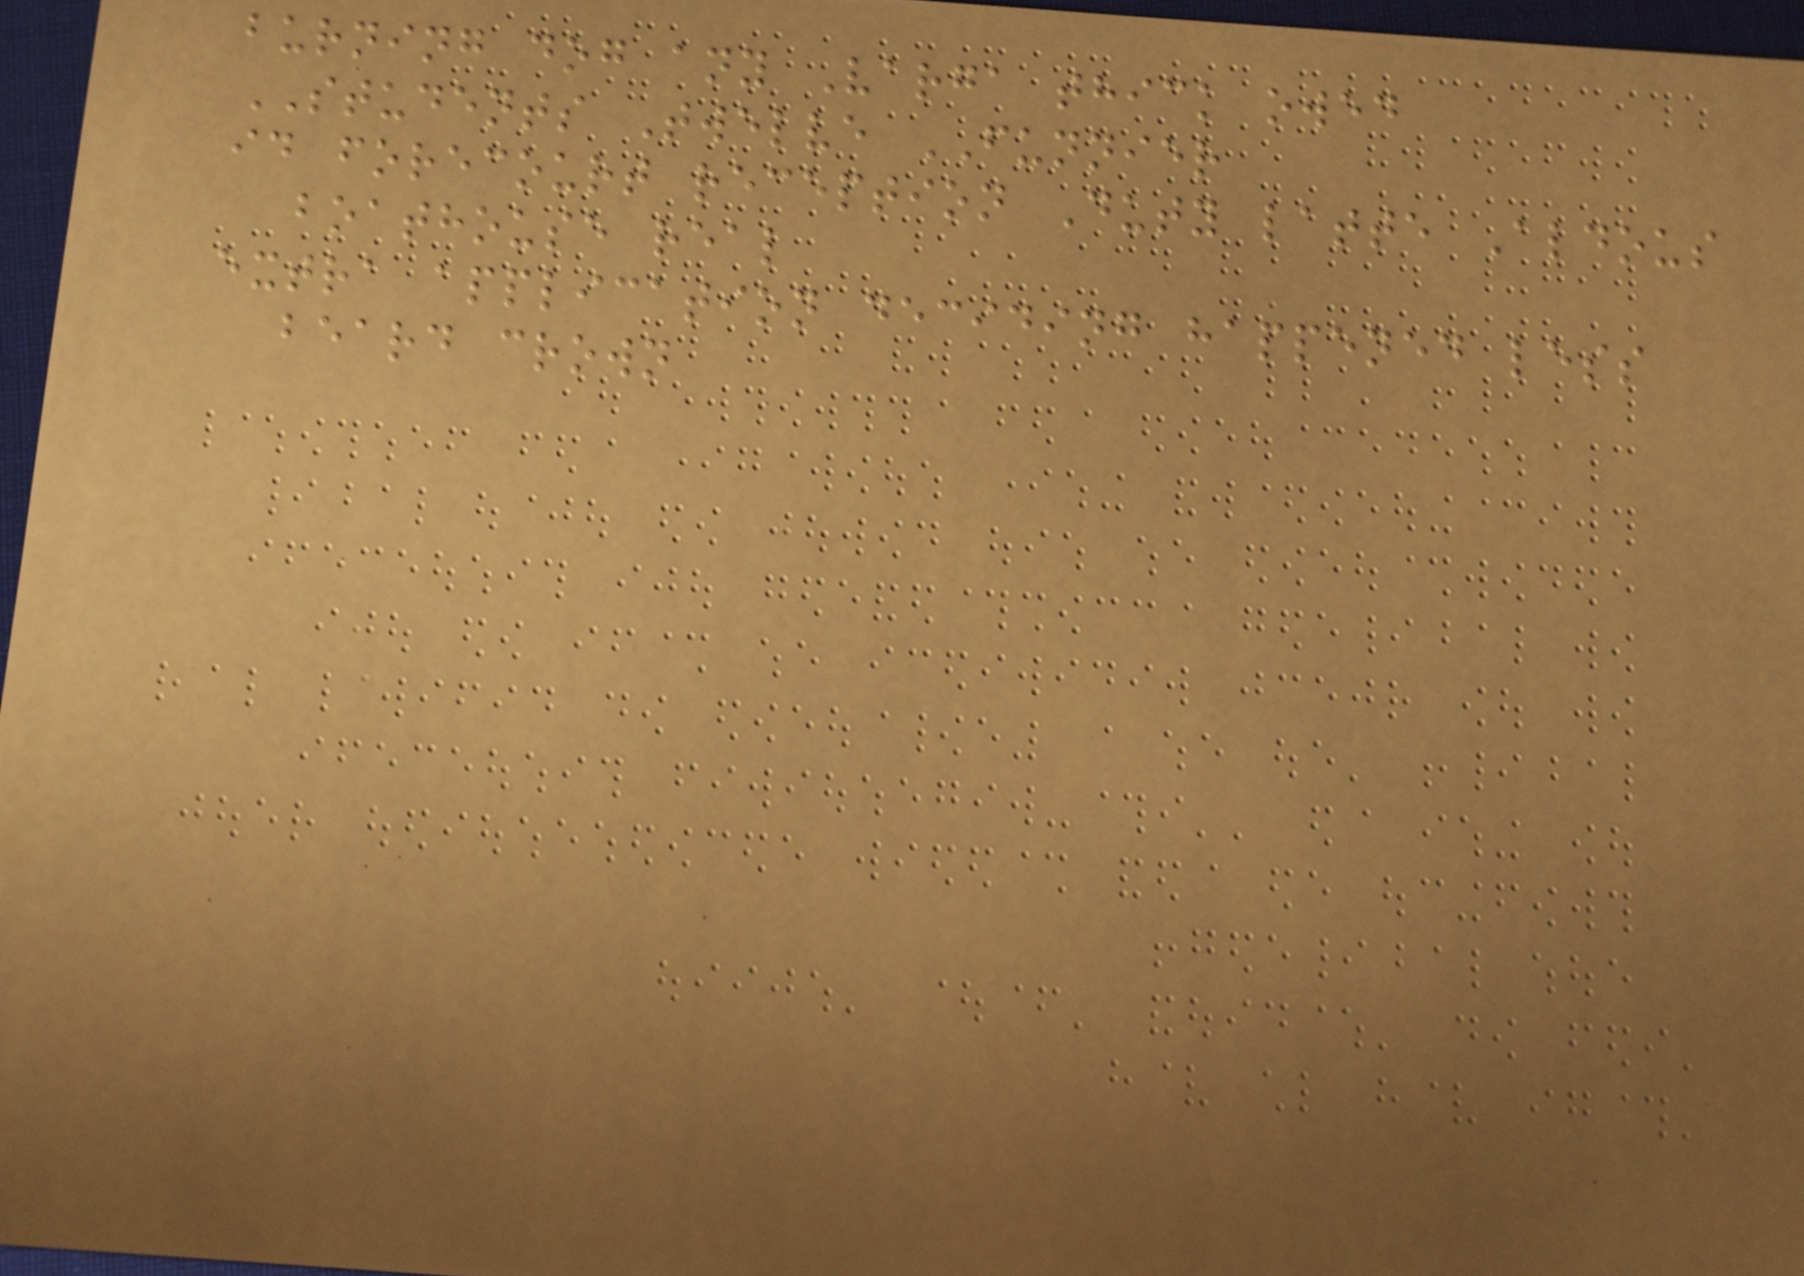burning dog any Varga thick owed
STUDENTS Twelve FUNNIER
id forecourt reception Duty latte Aldous
boathouse real
extra application deciding happened less
beard crown
